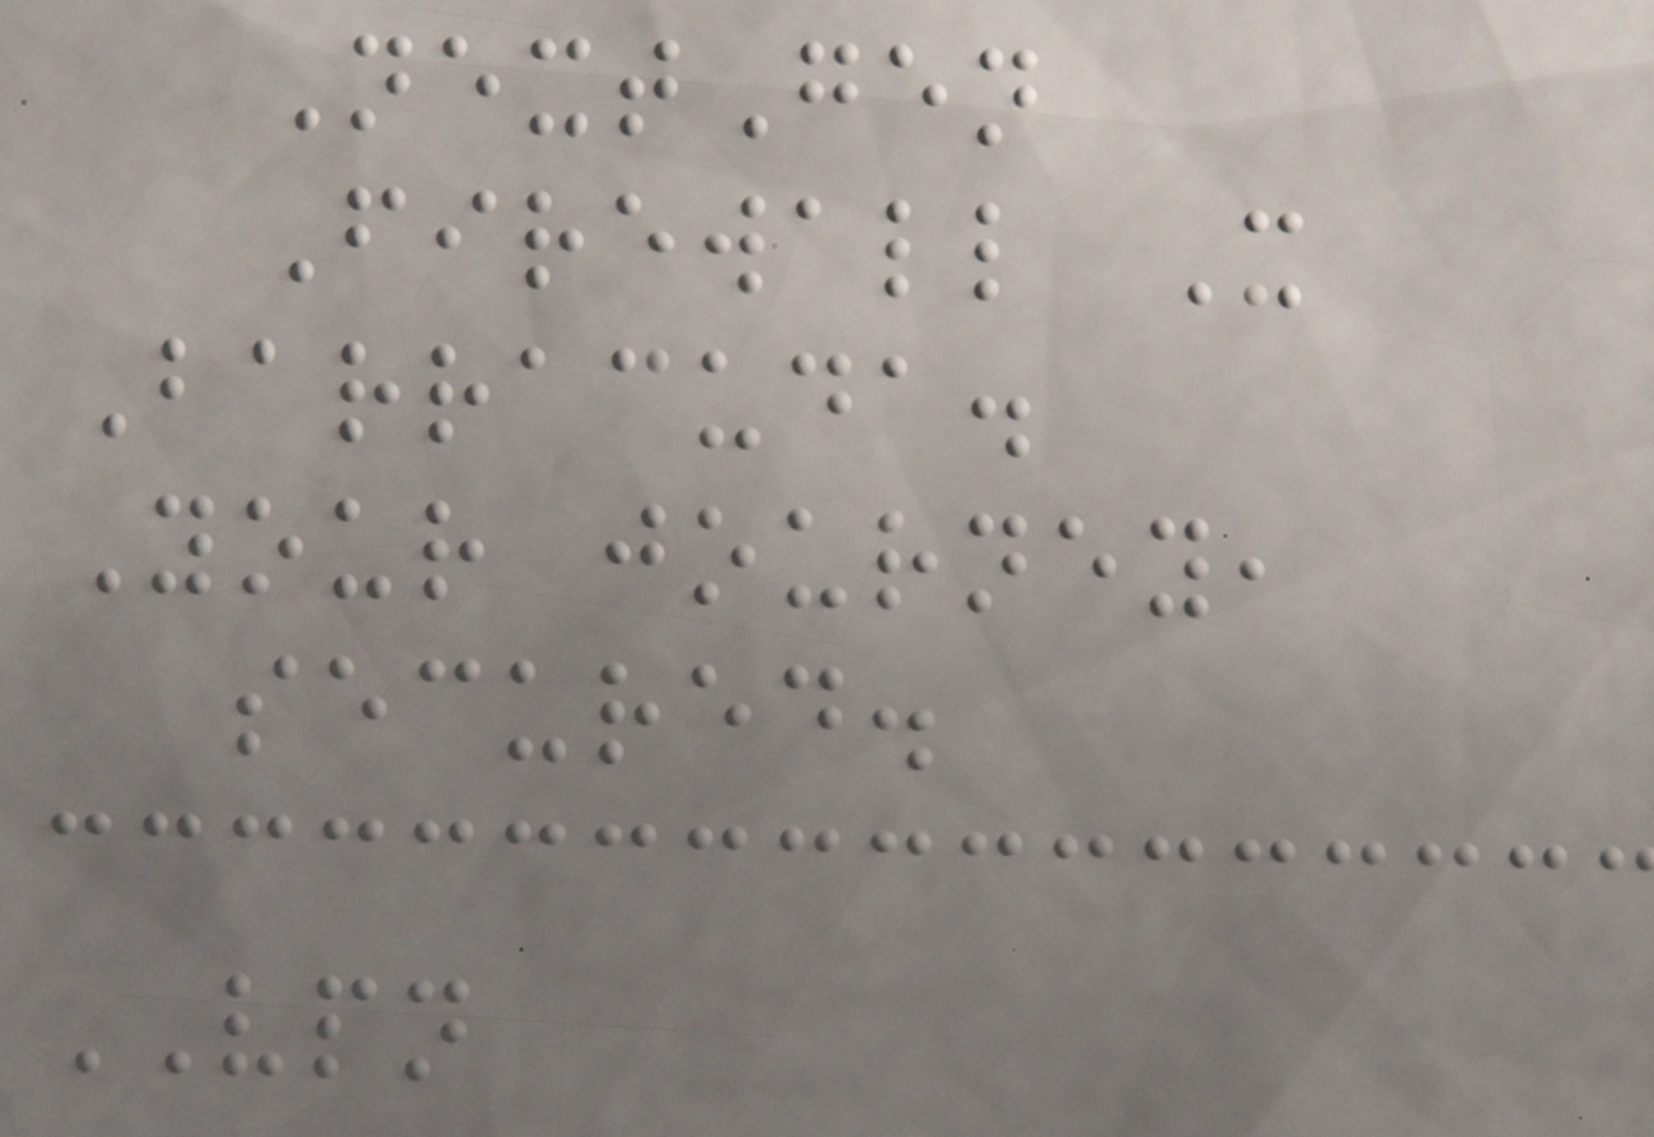NextGen
Firewall X
Barracuda.
Your journey,
secured.
VPN
